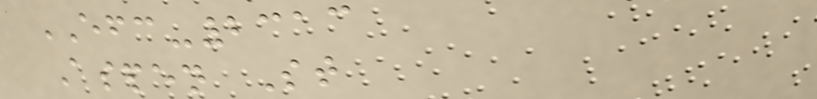EFC-2313
Aspen St
